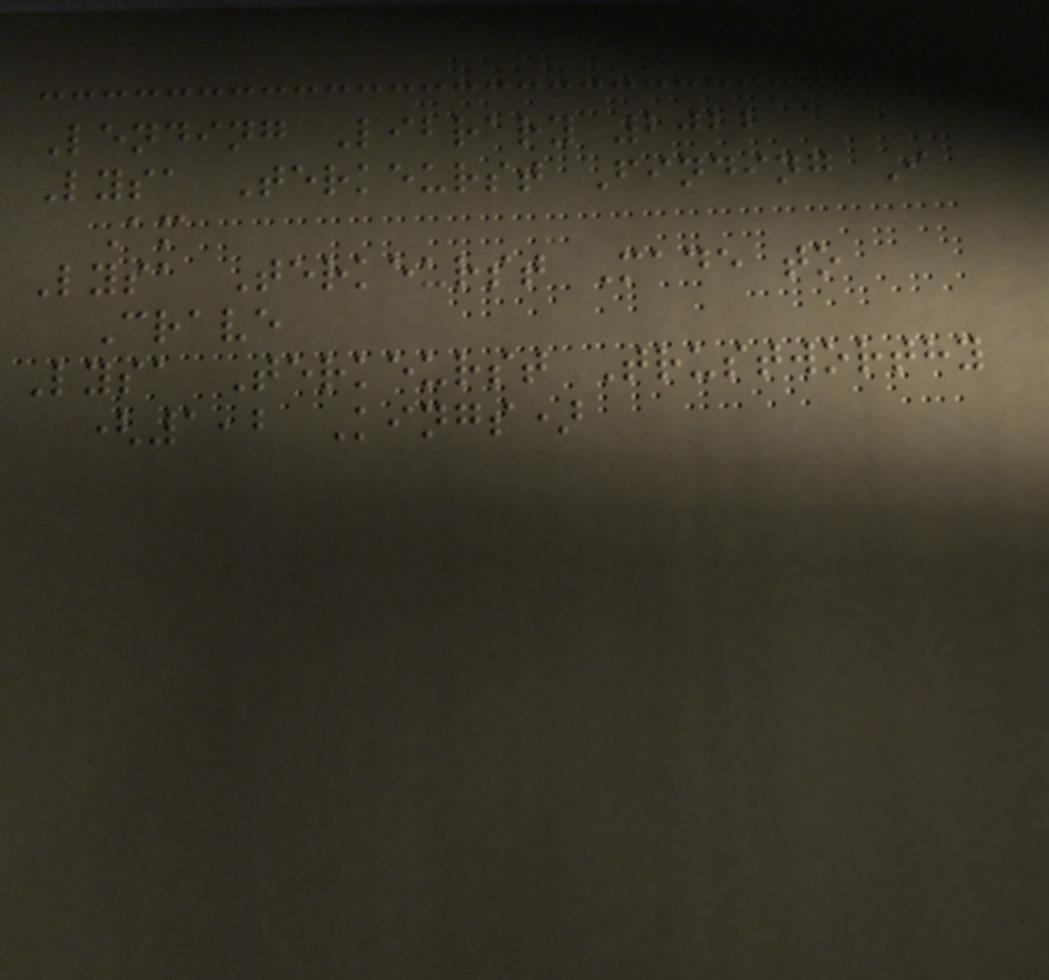Lending Library 2022
Lysa Terkeurst Finding I
Am
Lysa Terkeurst Made to
Crave
Lysa Terkeurst Trustworthy
(1,2 Kings)
